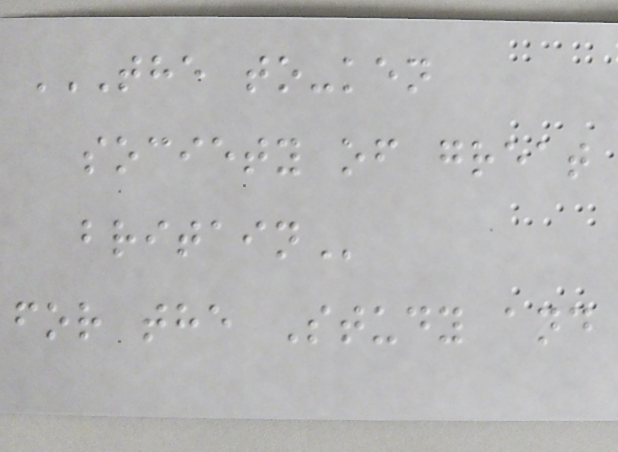THE TO-KEN
SOCIETY OF GREAT
BRITAIN
for the Study and
